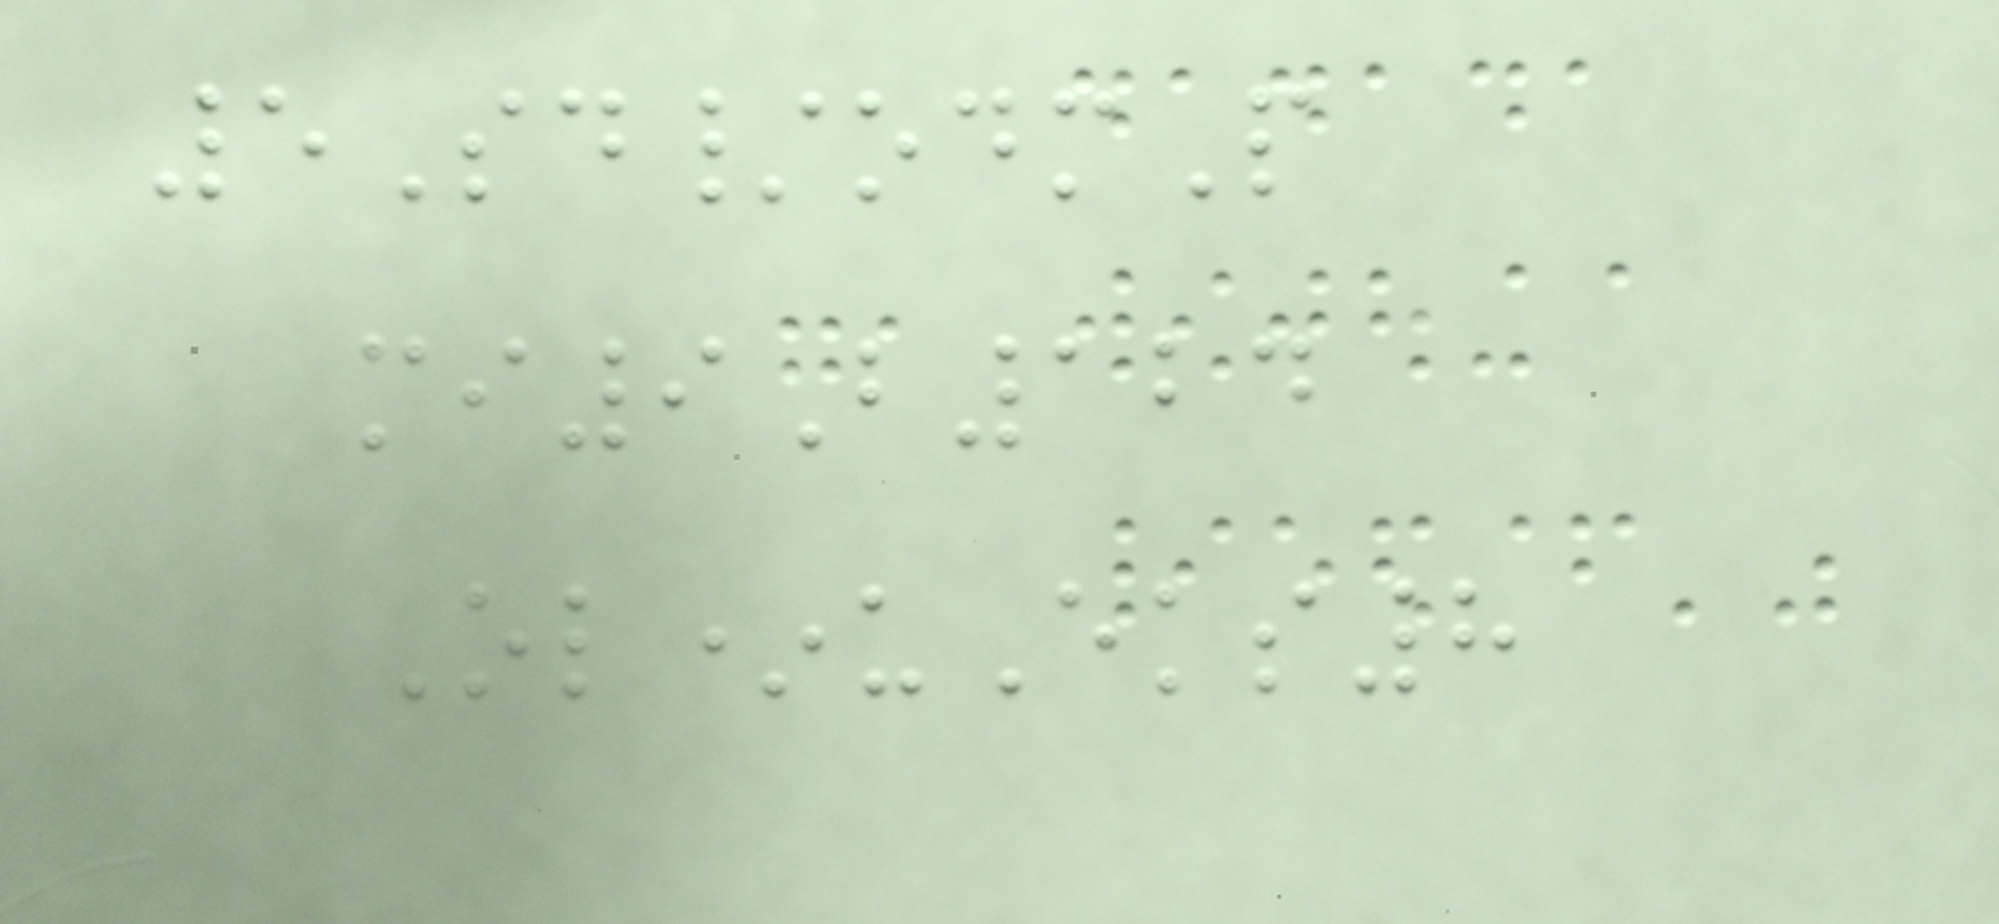5Sd/odmP
mi9B124
Ol*uEks8
